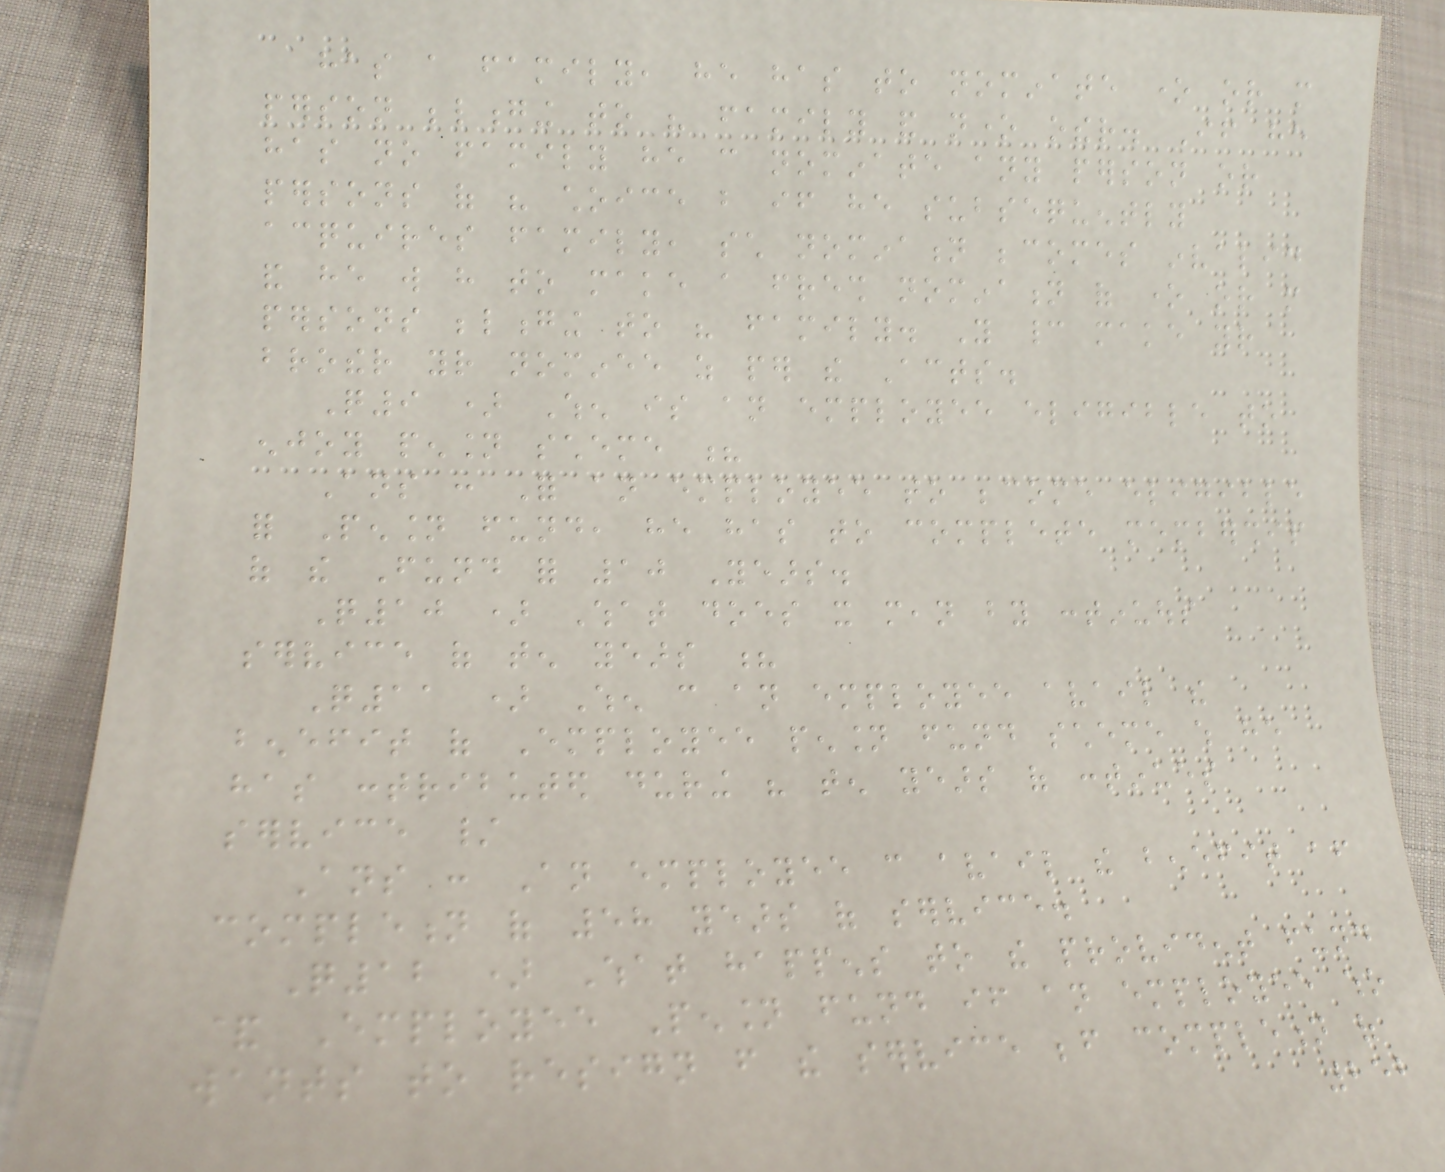has a family, he has to nominate one or more
person belonging to his family and none other. If he
has no family he can nominate any person or
persons of his choice but if he subsequently
acquires family, such nomination becomes invalid
and he will have to make a fresh nomination of one or more
persons belonging to his family. You cannot make your
brother your nominee as per the Acts.
Q9 ) When is an employee eligible to
enjoy pension scheme ?
Ans : For an employee to become eligible
for Pension fund, he has to complete membership
of the Fund for 10 Years.
Q10 ) What does it mean by continuous
service of ten years ?
Q11 ) When can an employee avail the
benefit of Employee pension fund scheme which he
has contributed during his ten years of continues
service /
Ans : An employee can avail the benefit after
completion of 58 years of service.
Q12 ) What happens to the provident fund
& Employee Pension fund if an employee who
wants to resign from the service before completion of
252
